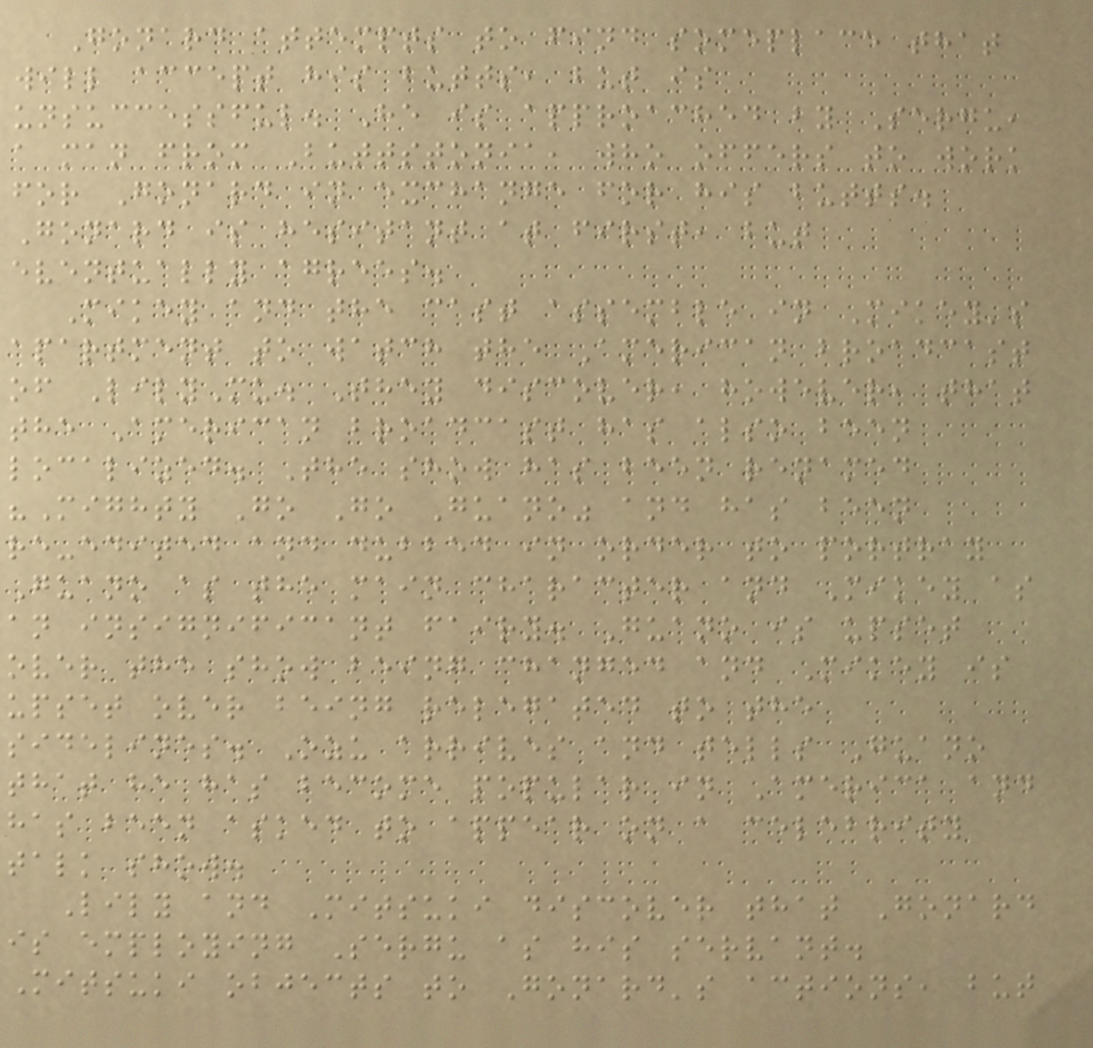Gonard attempts to find someplace that
will accept his butts, but is
unsuccessful. He is approached by Sergu,
a man from Buttstonia, who offers to work
for Gonard in exchange for his butts.
Gonard is hesitant at first, but
eventually agrees.
Mikey and the cast assemble in Mikey's
apartment to watch the American broadcast
of LilyMu. They discover, however, that
the American broadcast has also been
localized. The show has been renamed
"Mighty Go Go Guano" and has been
re-edited and dubbed in order to portray
Guano as the main character and Mikey as
an insignificant fairy. Guano is upset
over the show being changed and Mikey is
upset over being relegated to the
sidelines. Ozu arrives and tells Guano
that he has become popular in America and
has been asked to appear on a celebrity
talk show.
Lily and Mitsuki discover that Gonard
is employing Sergu as his servant.
Mitsuki objects to Gonard's actions, but
